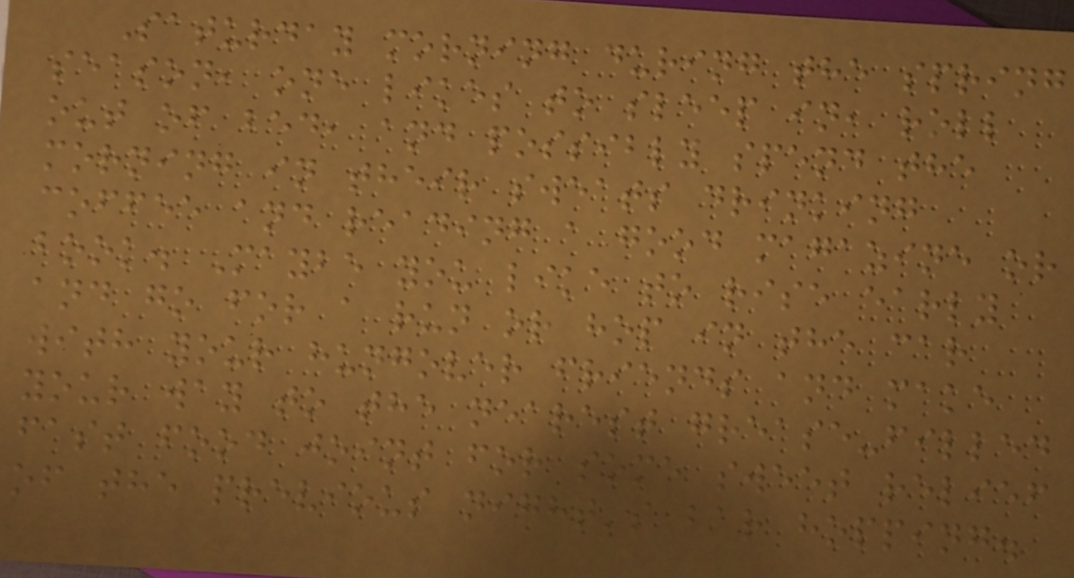Saturday morning during the spring
season, one likes to sleep in, roll
out of bed, and possibly spend the
morning in their sweats drinking
coffee and reading a good magazine or
book. Maybe you like to rise early
and go for a run or hop in the car
with your hungover friends and make
your way to the nearest grease-filled
fast food joint for some sweet relief
of the previous night's bar hopping.
